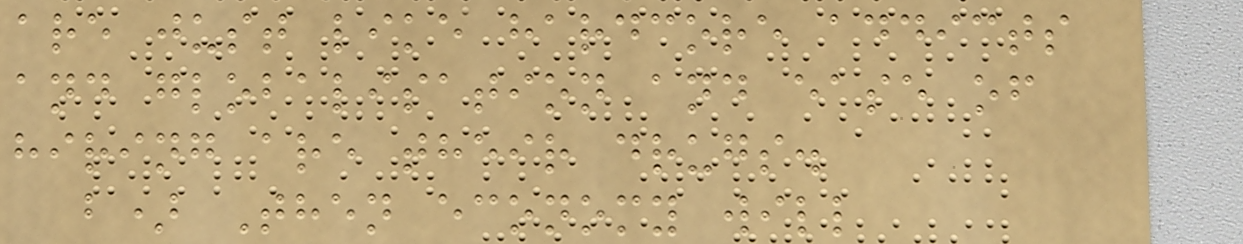are just like hardcore addicts
and globalisation and ease of
hiring are their drugs.
b) Then economy will
